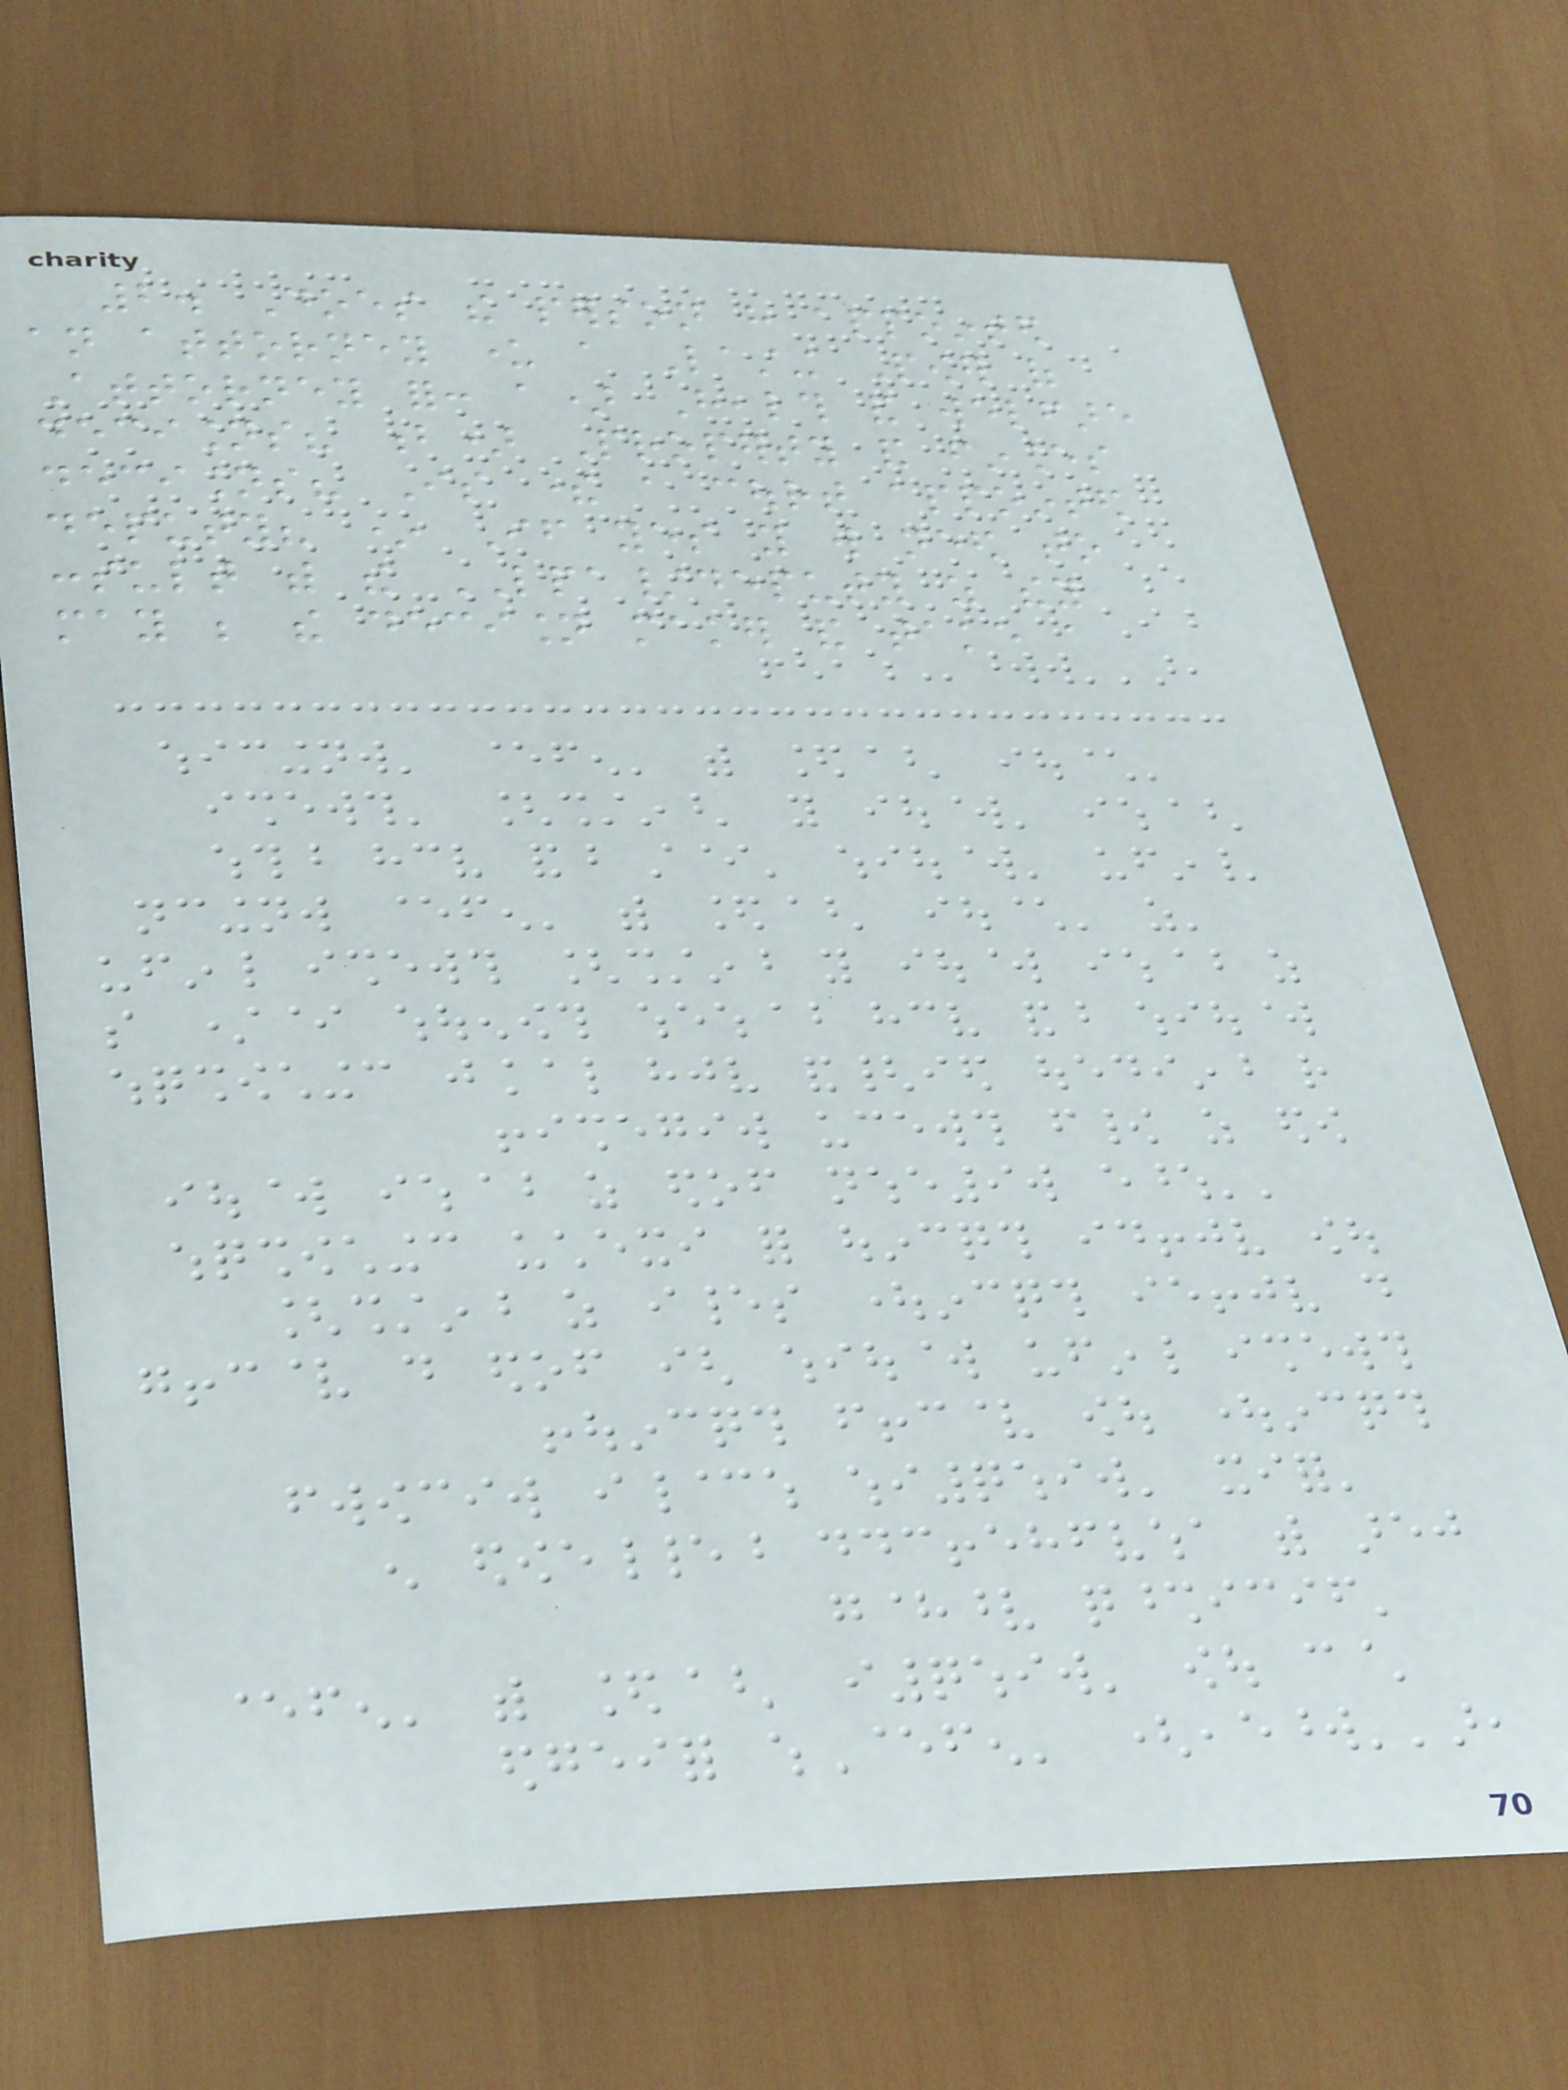2. Does the person have appointed
an attorney under a Lasting Power of
Attorney for: a) Health and welfare
decisions? b) Property and finances
decisions? Is there a court appointed
deputy? * If yes you will need to
consult with the LPA/deputy as they
may be the decision maker and take a
